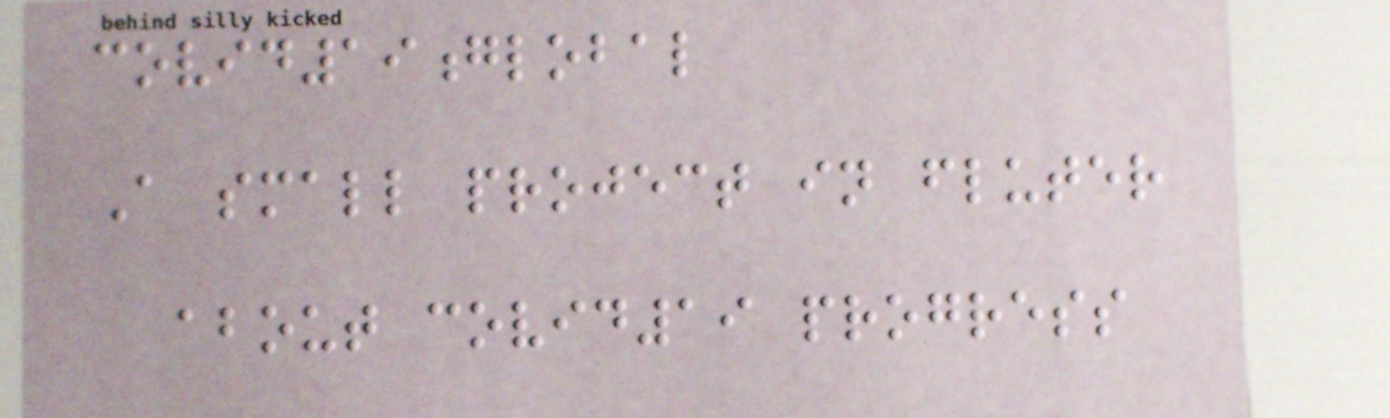covid19global
A small project in fluter
about covid19 progress
